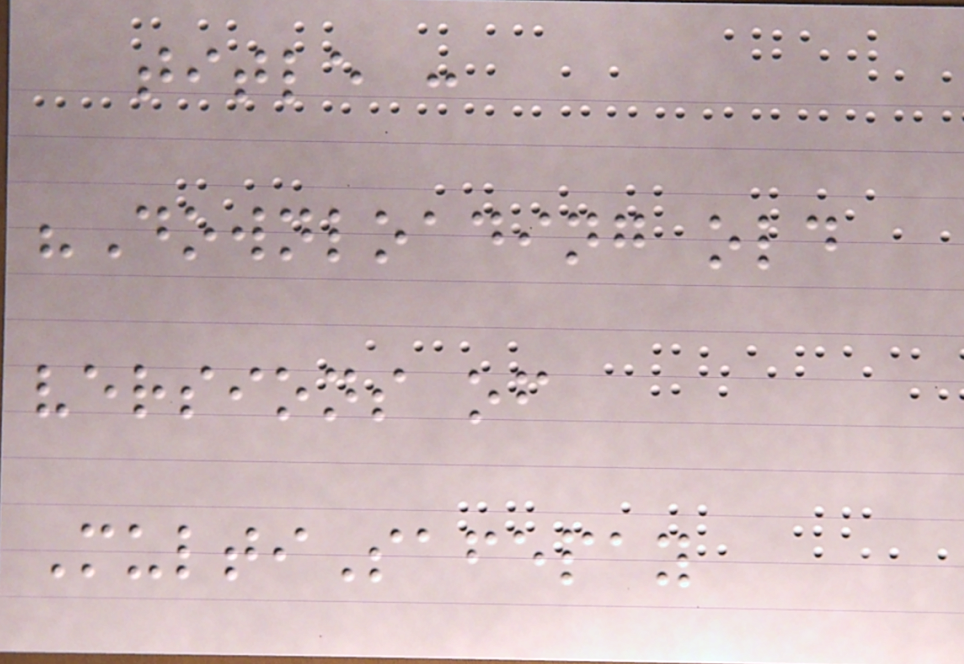title :
"Downloading old
versions of
MultiSafepay
